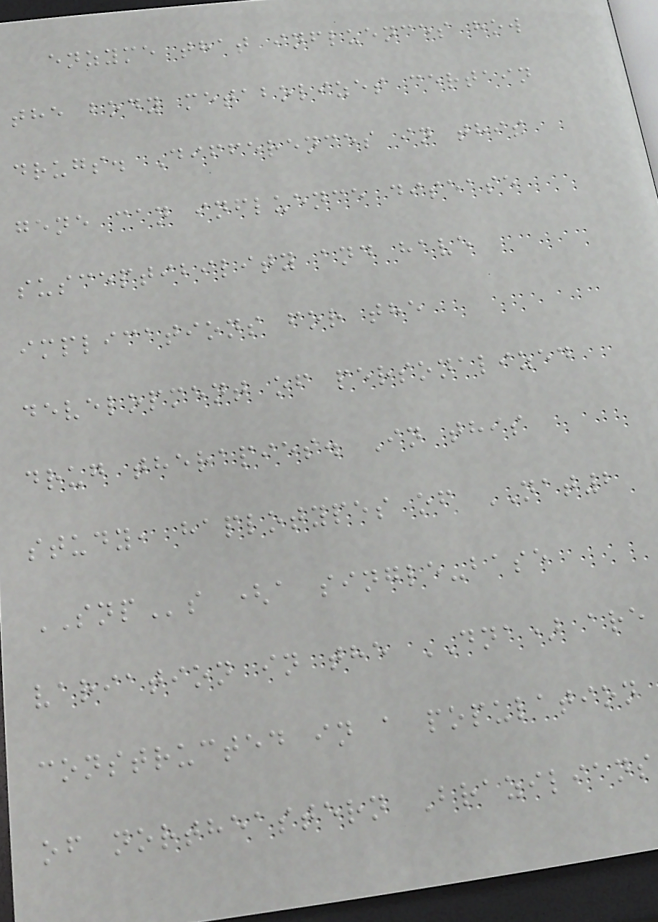enzyme that influences how
the body metabolizes certain
drugs. Differences in this
gene can influence disease
susceptibility and have
implications for the
development of personalized
drug therapies. In this
study, haplotypes of NAT2
SNPs (a single-base
variation in the DNA) are
constructed in a population
of northeastern Brazilians
